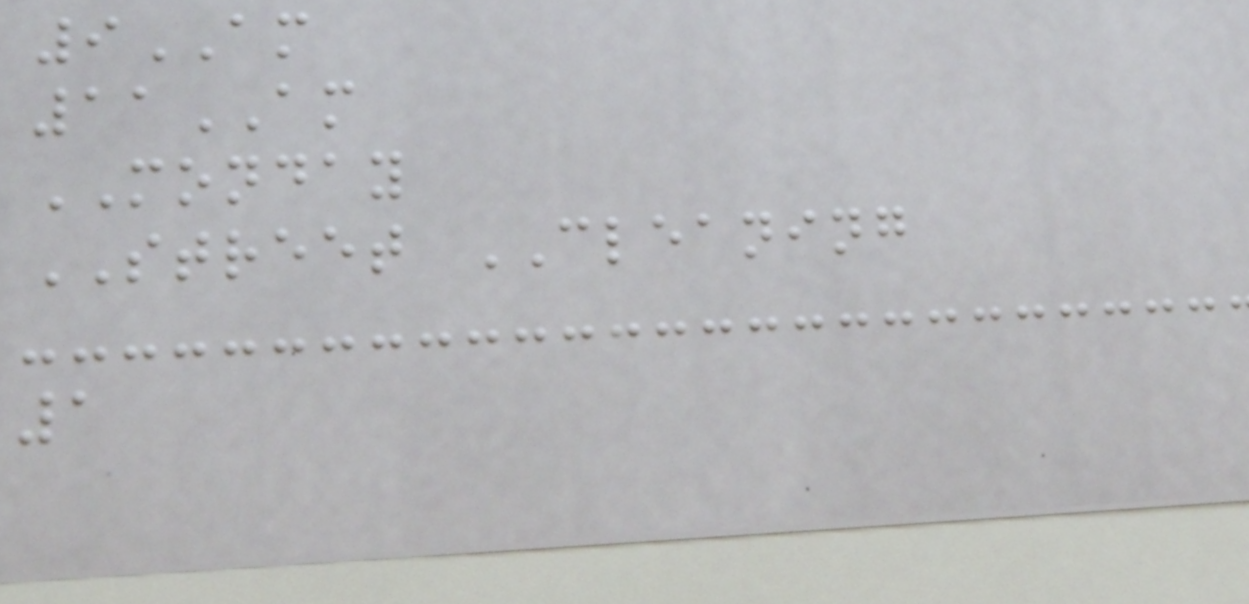9AM
11AM
MONDAY
STREET CLEANING
1
